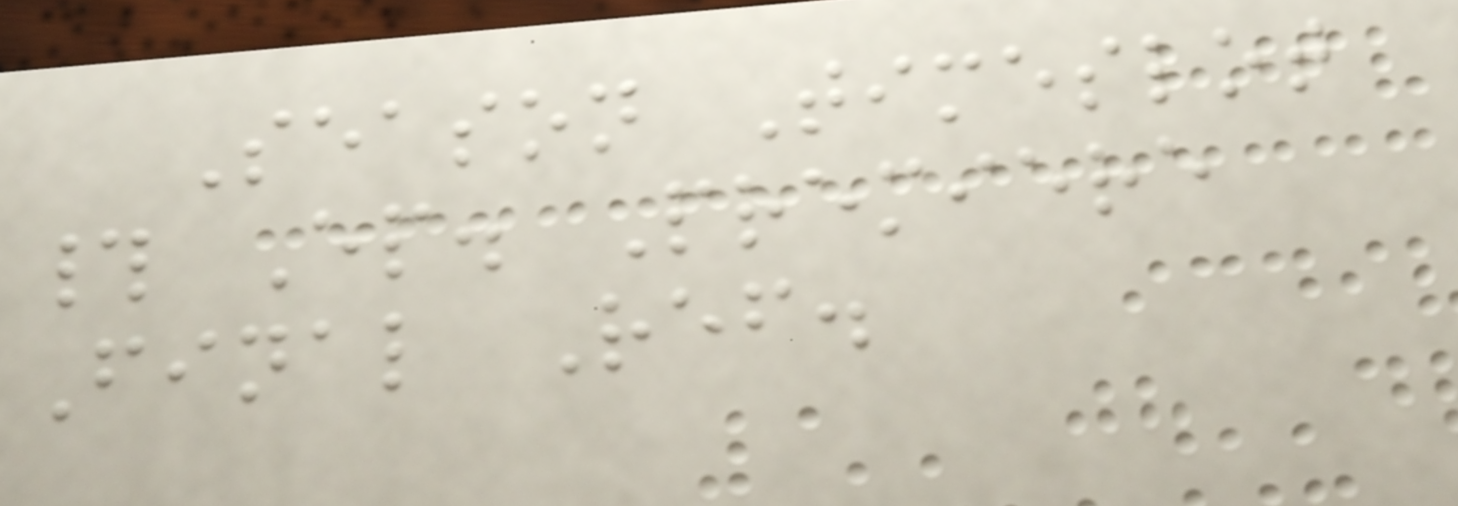Season Timeslot
# Ep. Premiere
Final Ref.
